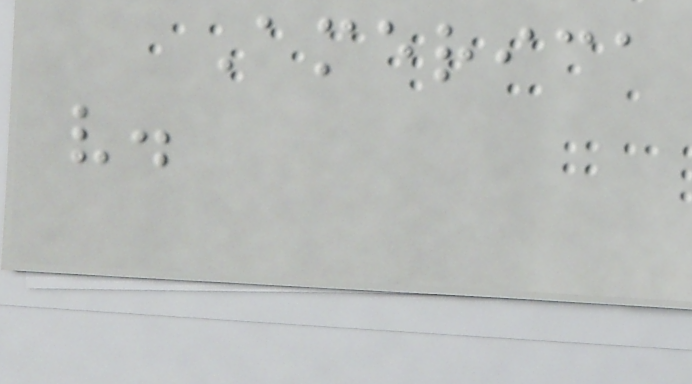America
v.
